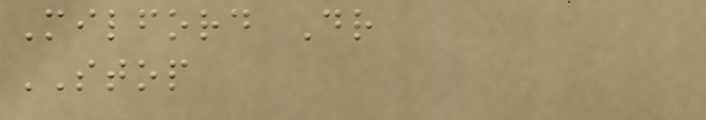Milford Dr
STOP
